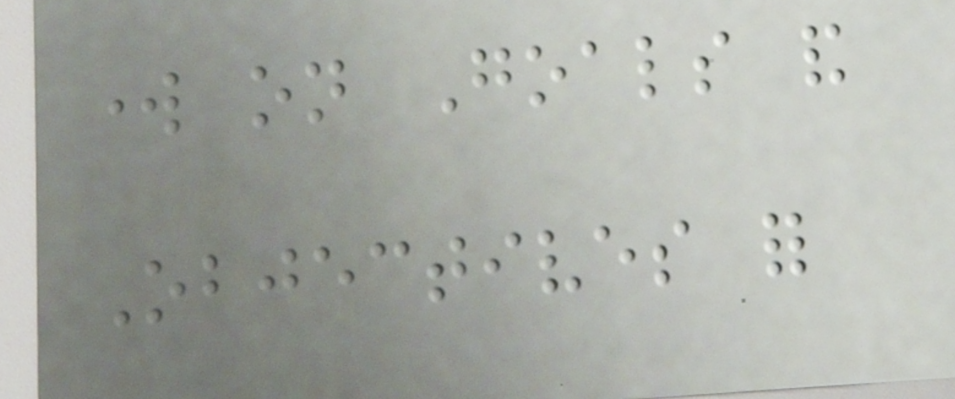work on Goals and
Objectives for
